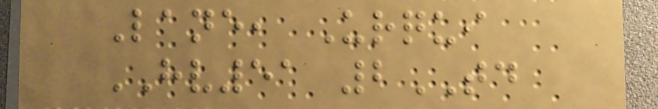Lane, Urqui
HV51 2TD
